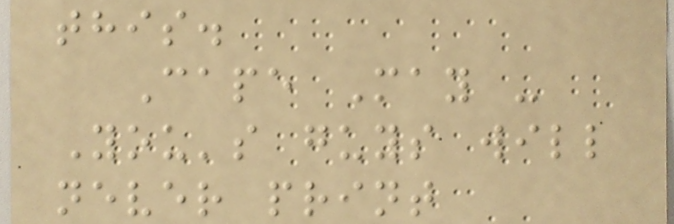this.
Cape May -
You's guys will
never print
